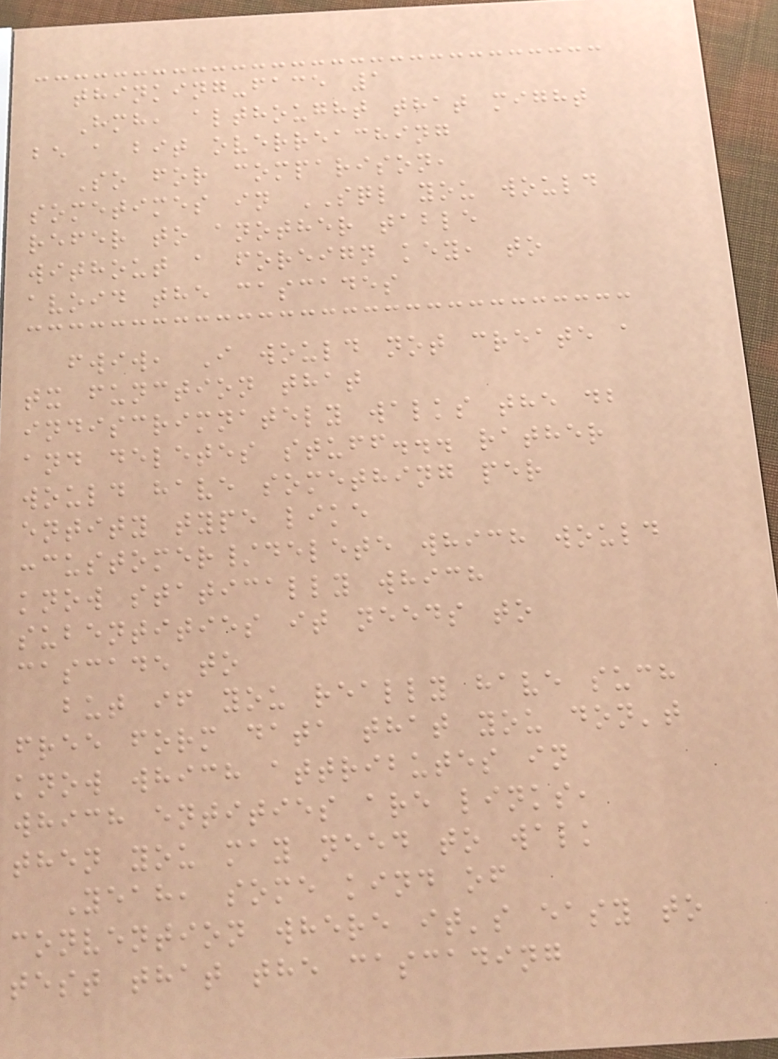thinking-face 1
Hmh, althought that might
be a bit overreaching
So for comparison,
sometimes in SQL you would
refer to another table
without a foreign key, to
avoid the cascades
fwiw, I would not create a
tx function that
indiscrimnately walks the db
and deletes stuff... rather
would have something per
entity type like
:customer/delete which would
know statically which
subentities it needs to
cascade to
but if you really have such
free form data that you don't
know which attributes in
which entities are links,
then you may need to walk
Yeah, some kind of
convention where it's easy to
test that the cascading
